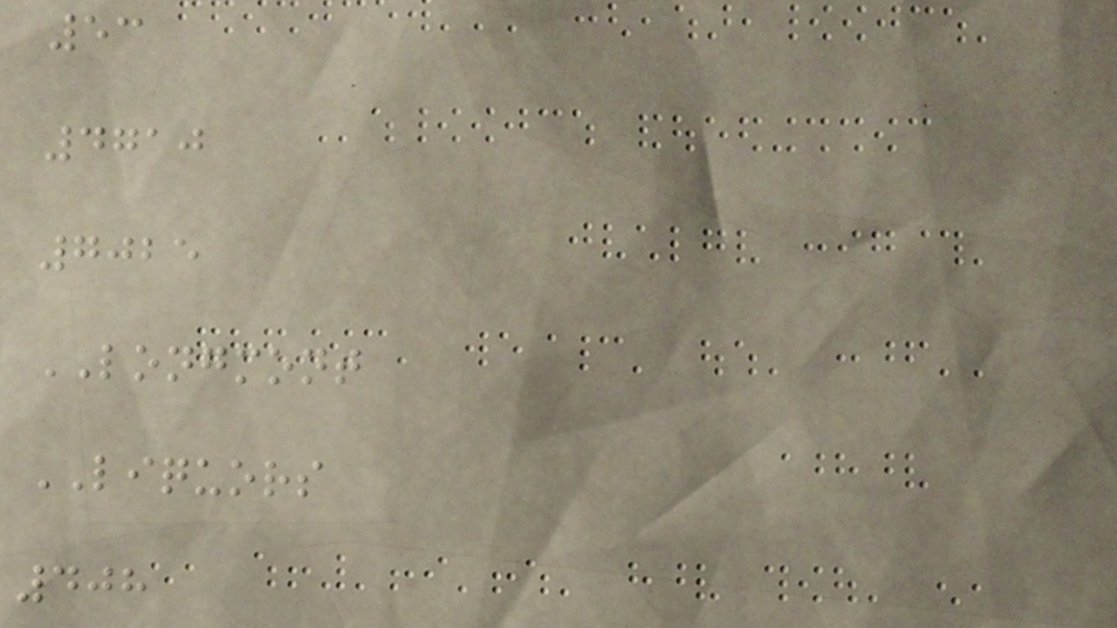53
4710
7025
LONGMONT
LIQUORS
408
